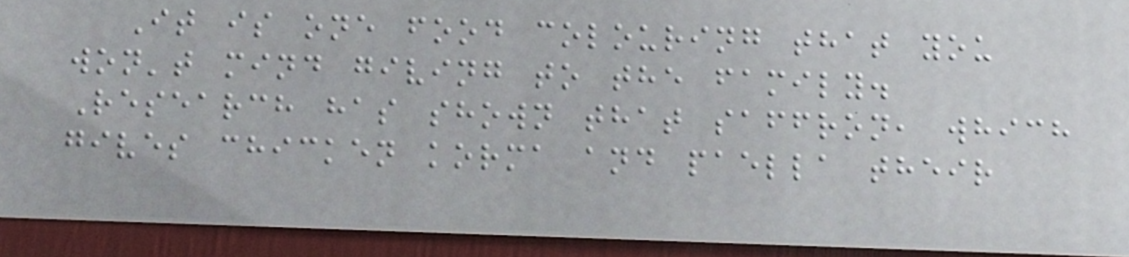It is one food colouring that you
won't mind giving to the family.
Research has shown that saffron, which
gives chicken korma and paella their
